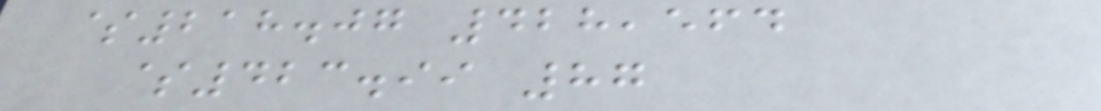$218.07 428,564
$423.99 87
